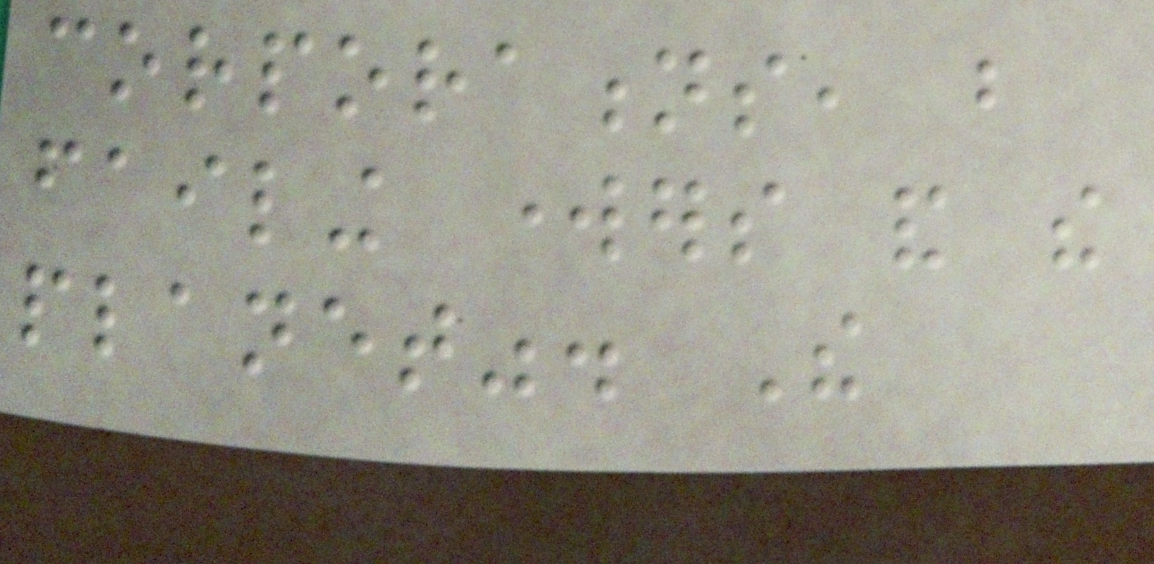corporations, but
failing workers and the
planet". The
